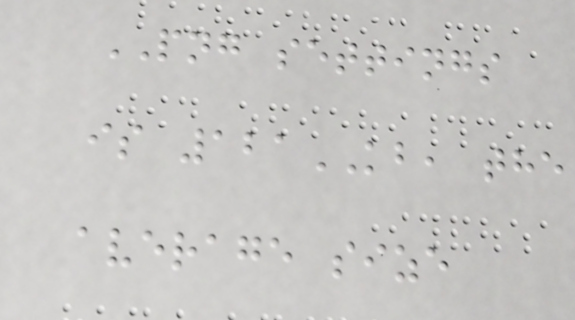PNG settings
is 121KB, the
average size
